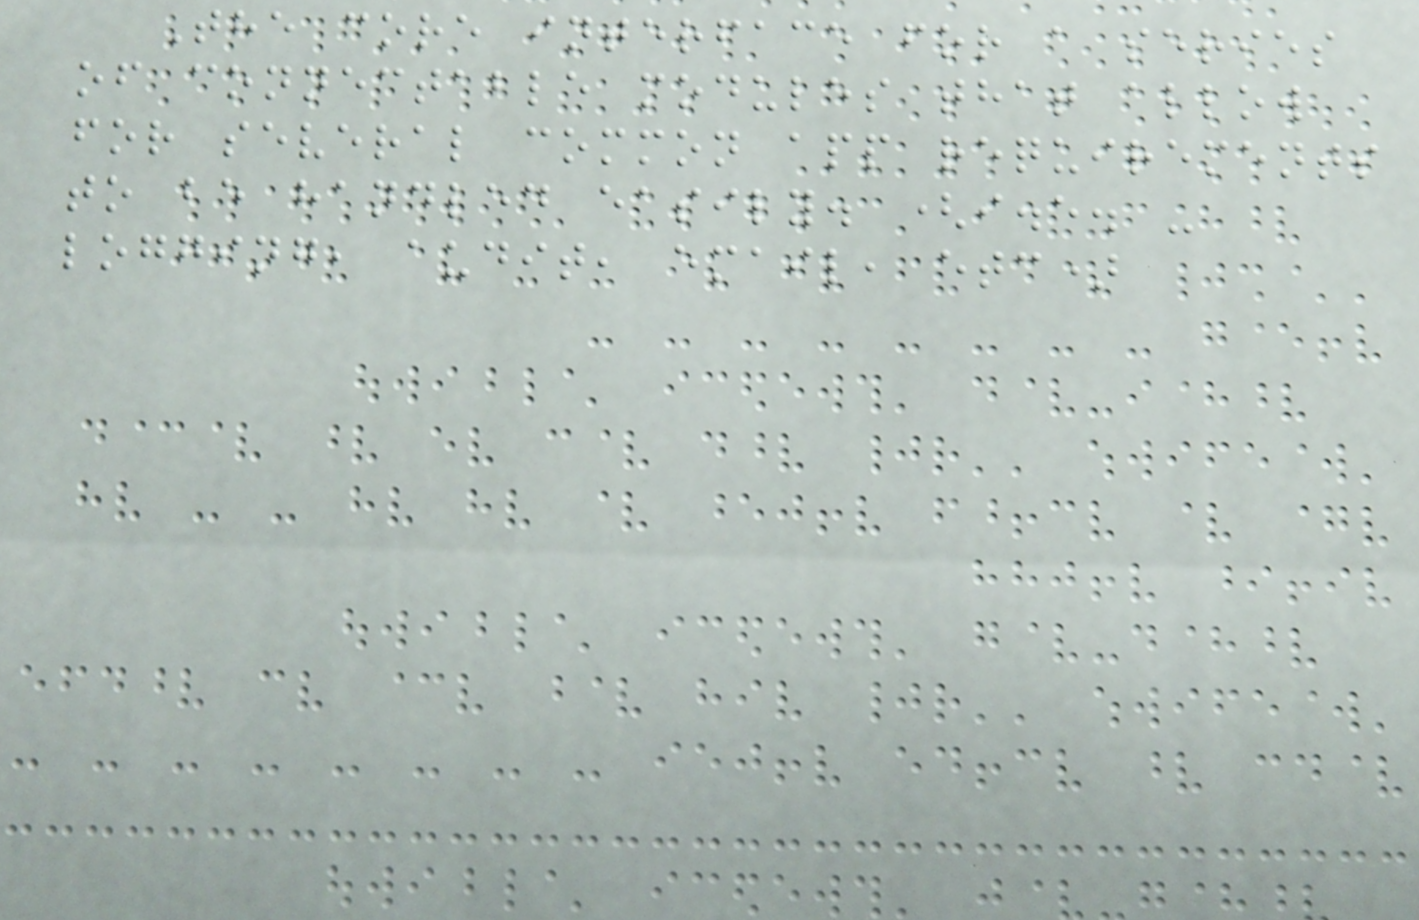The core interface for a series
of connectable modules that allow
for several common app requirements
to be handled easily. (i.e. -
logging, audit, email, etc)
